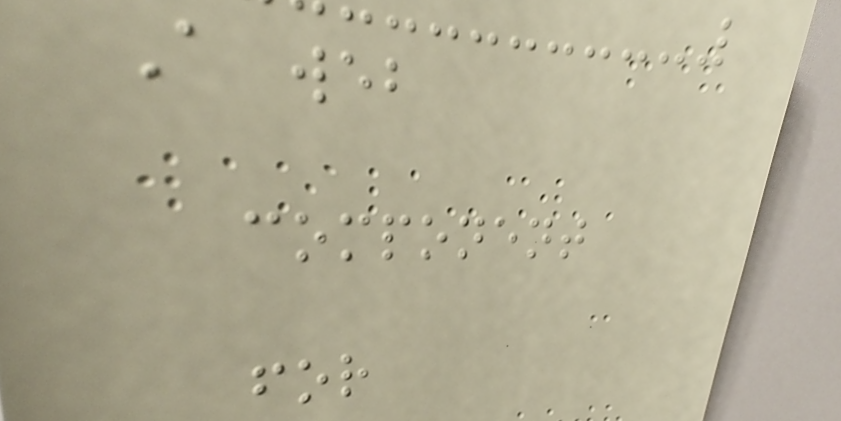A web
component
for
